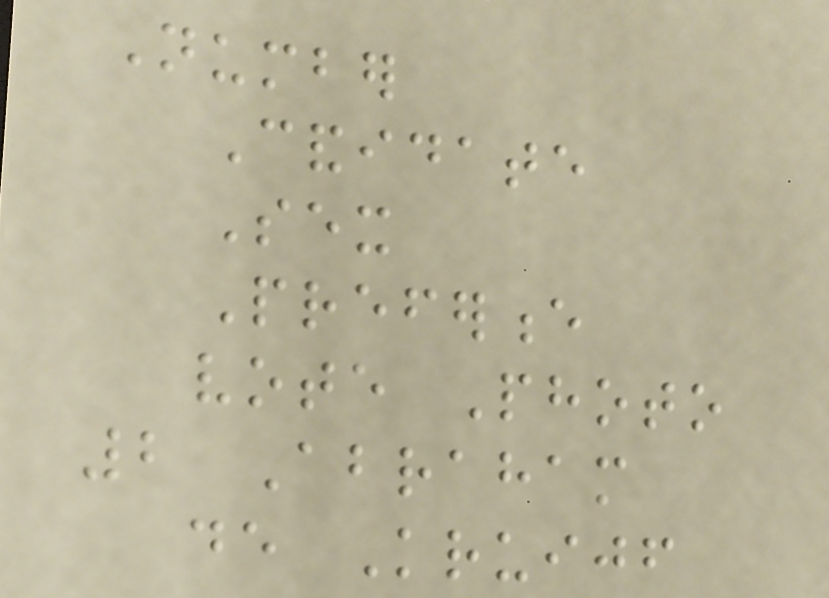Number
Candidate
Sex
Preference
vote Photo
2 Abraham
de Kruijf
